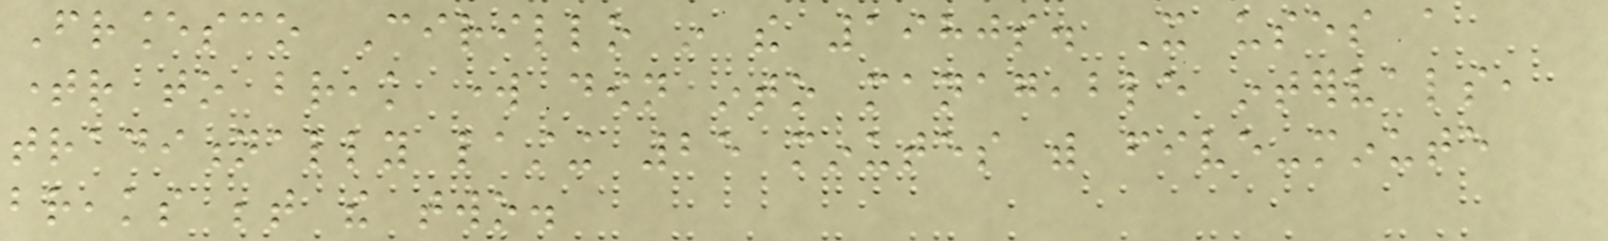Francesco Cirillo in the 1980s. It uses a
timer to break work down into manageable intervals,
traditionally lasting 25 minutes with five-minute
breaks between the two.
